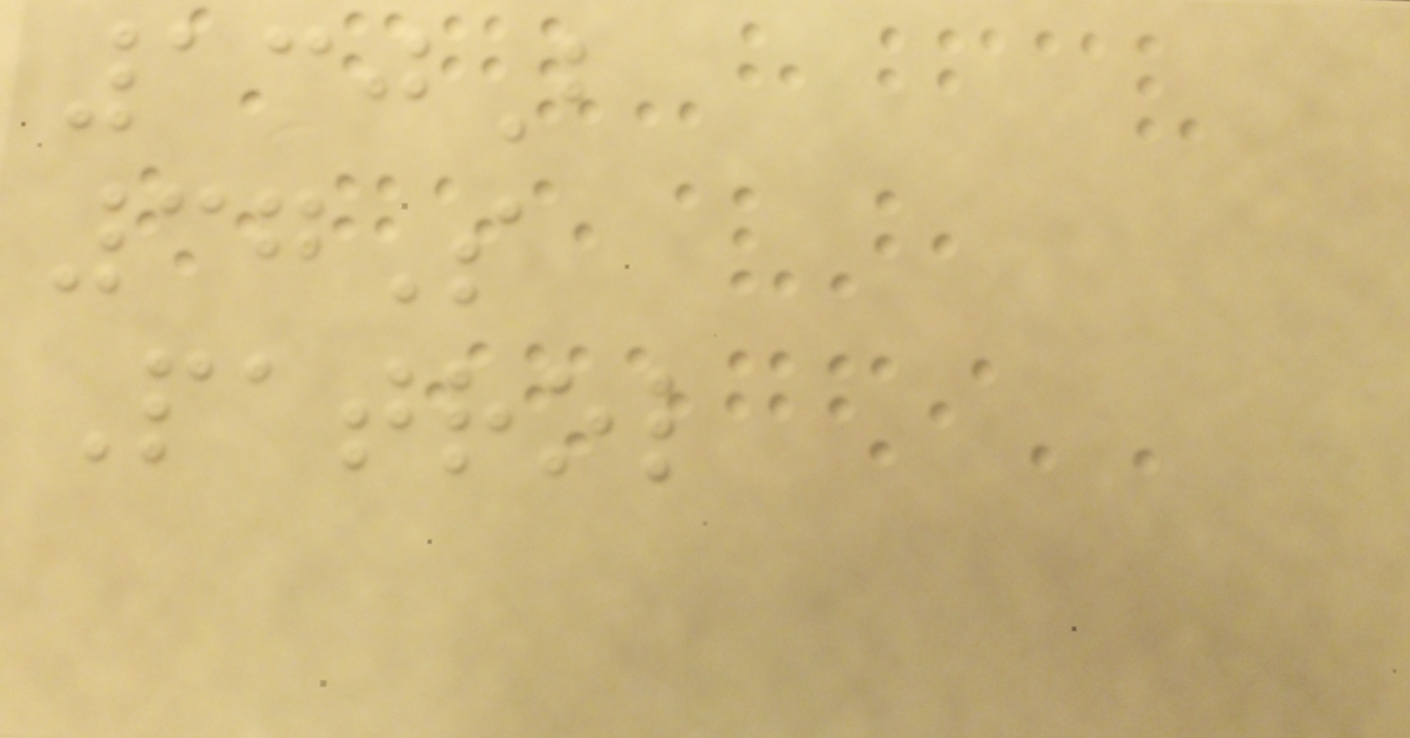130B
37S
Patrol
